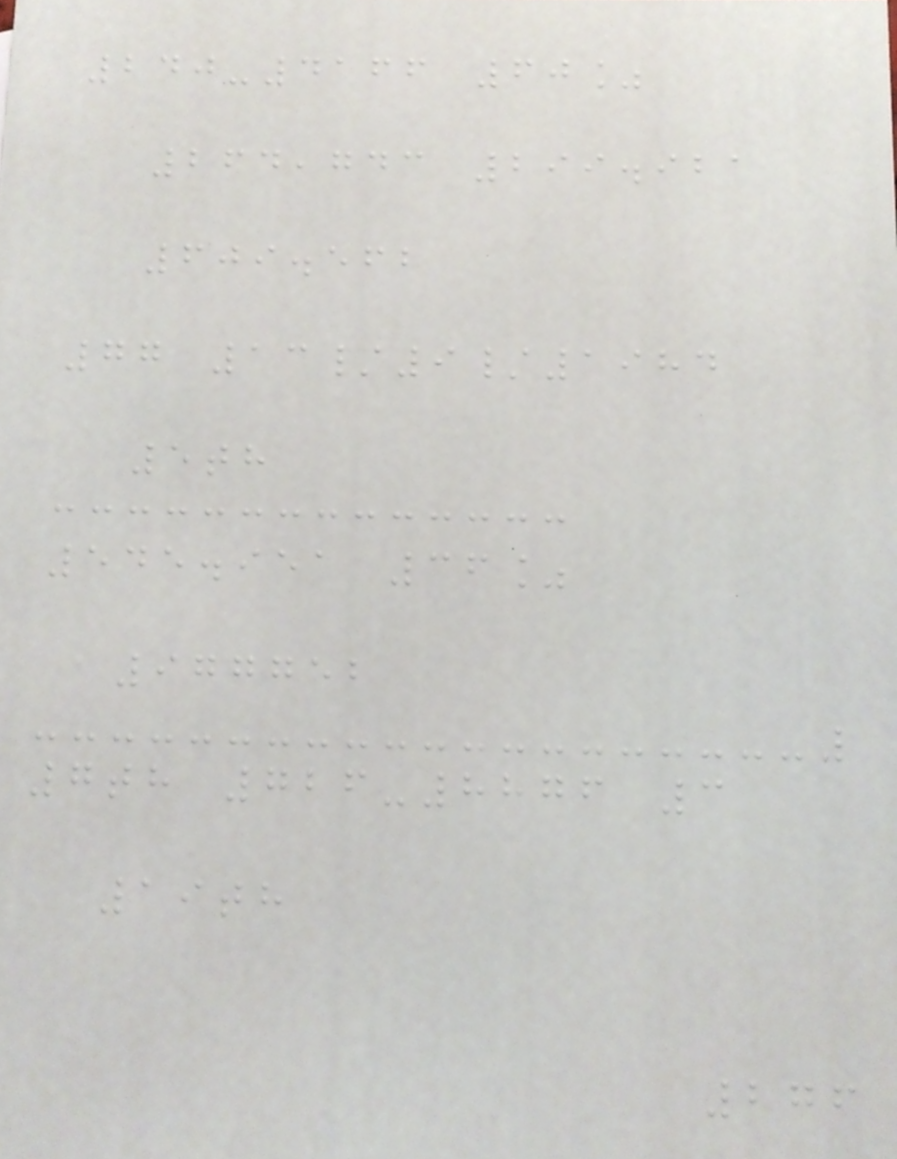240-4166 60%
264,743 299.921
609.562
77 13/9/1984
5th
545.951 36%
977752
7th 726-8876 3
19th
276
